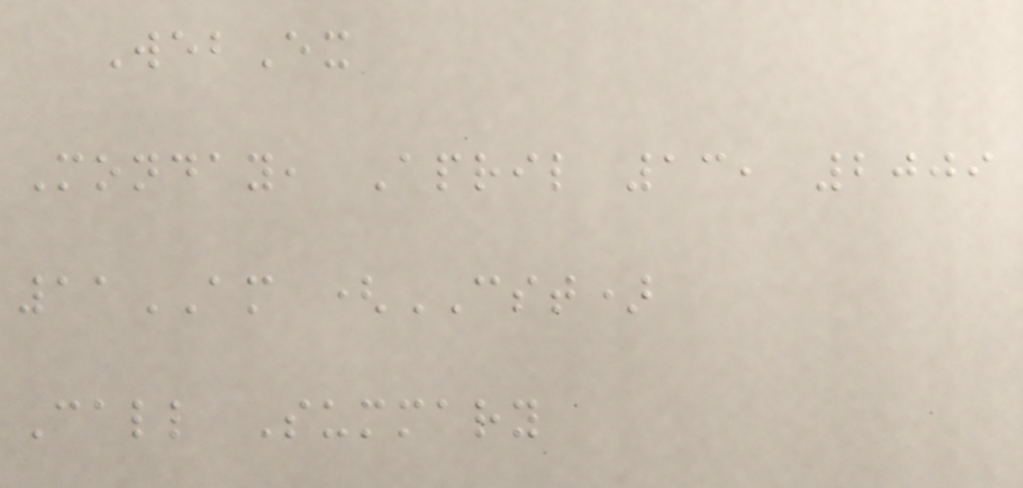WebEx
Monday, April 13, 2009
11AM (CST)
Call Summary
